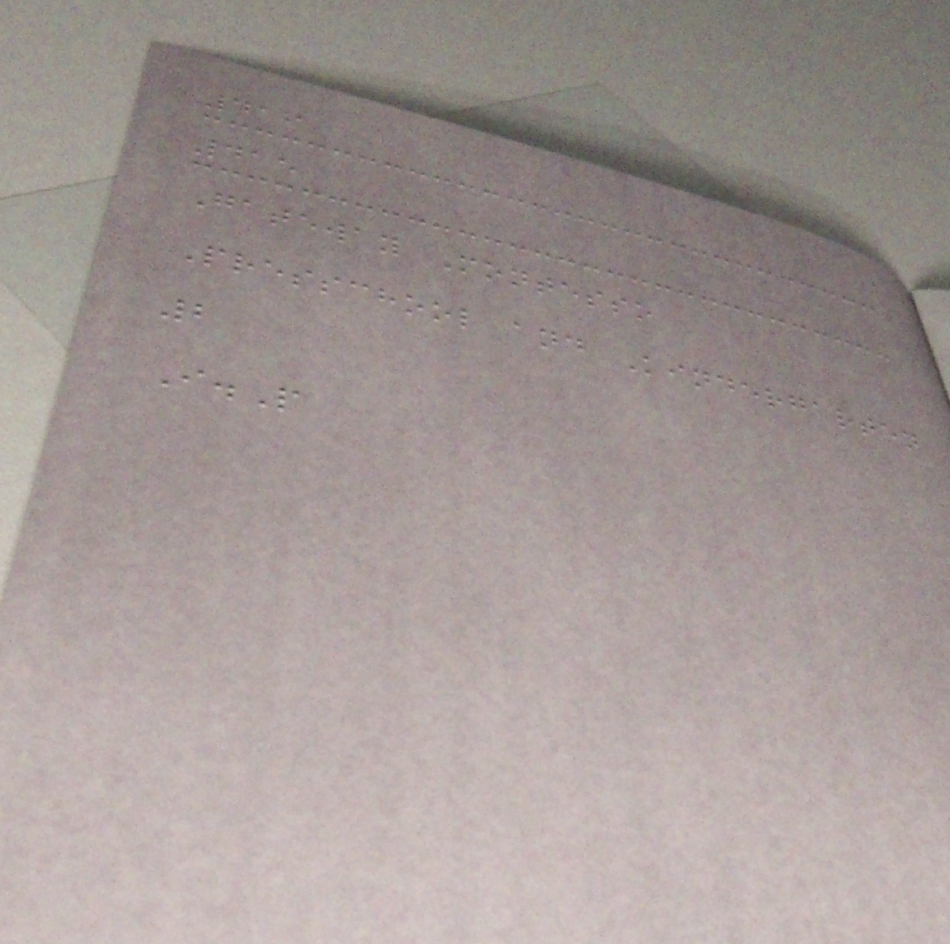419
415
Gateway Montesso
Presschool and Kindergarten
2
I.P
